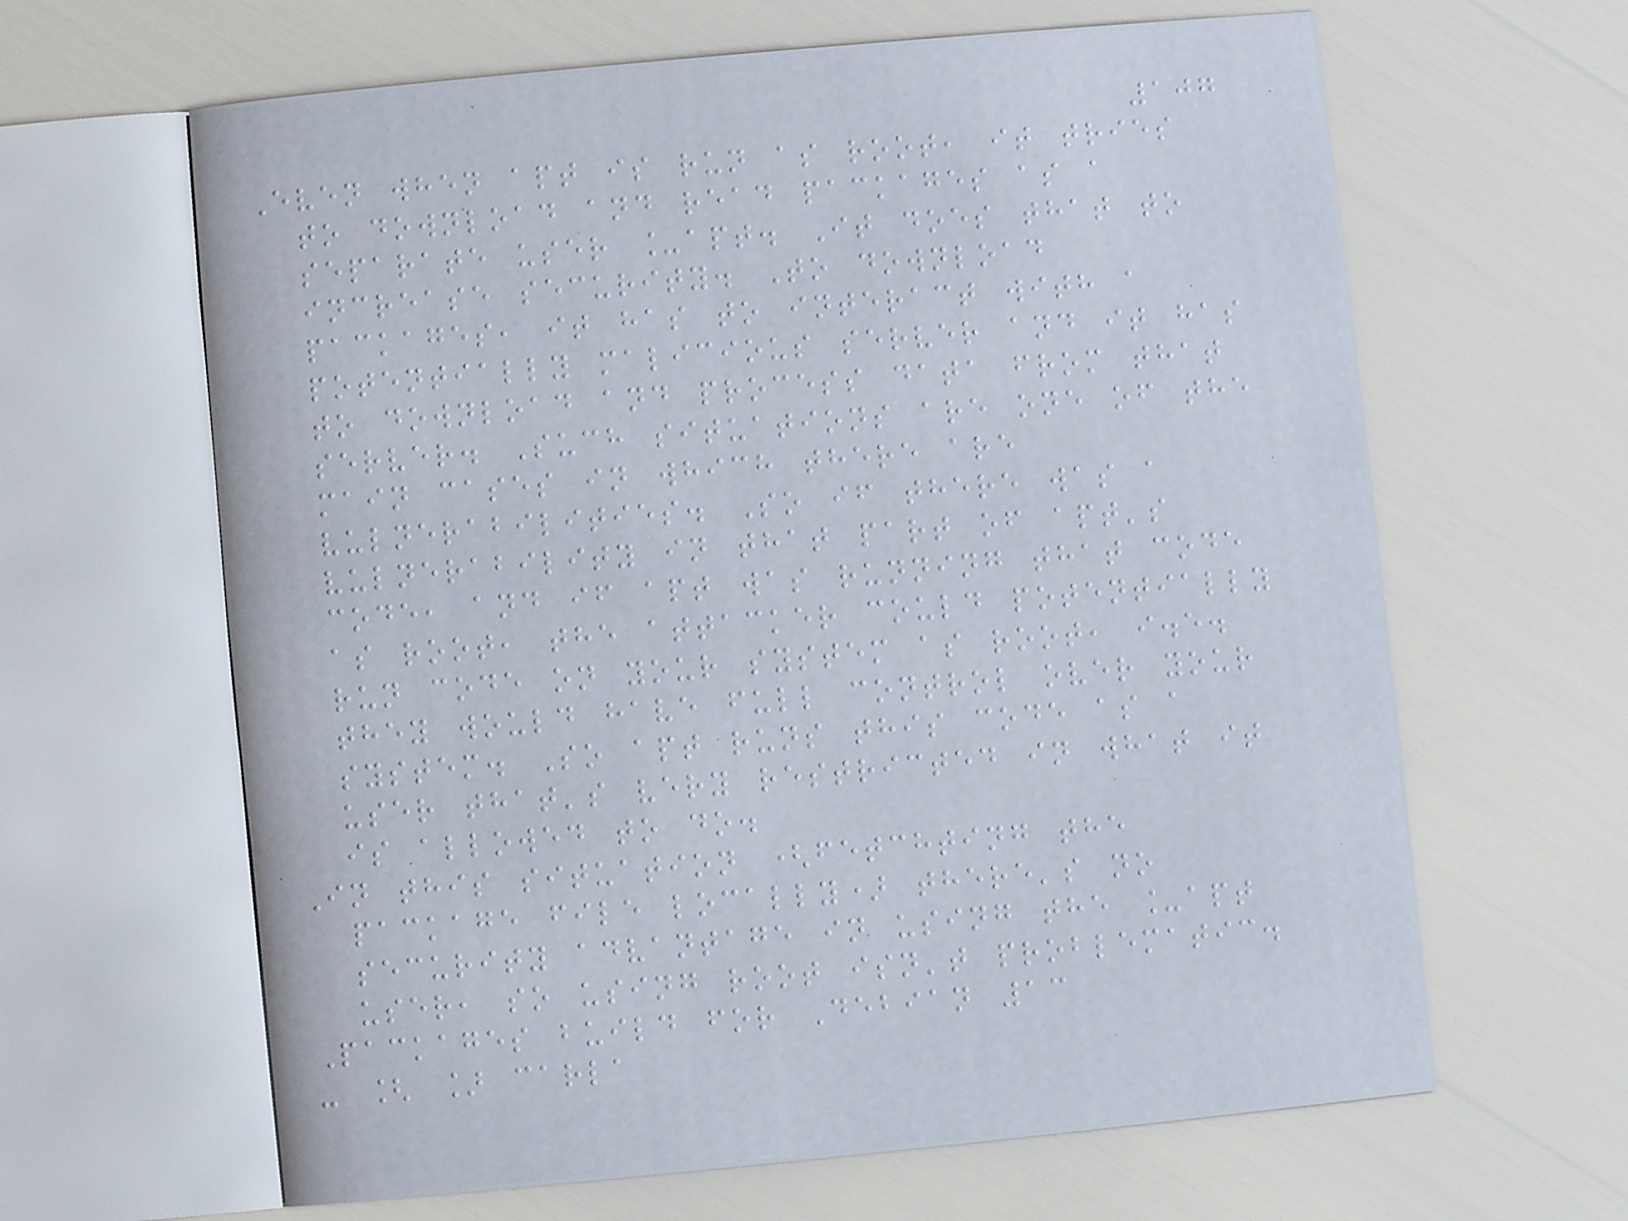107
Even when apt is run as root, it tries
to download and read packages as a
separate user _apt. It does that to
increase security. To download
packages, it has to interact with a
potentially malicious server and it has
to download and process data from that
server. Such situations are one of the
main cases in which there are
vulnerabilities. So if there was a
vulnerability in that part of apt's
code, and if apt was running that code
as root, the attacker could potentially
run code on your system as root, i.e.
they would have full control over your
system. So apt runs this code as a
user that's very restricted in what it
is allowed to do.
In this situation (fetchting the
package file locally) there's no
security advantage in using the _apt
user, so using root isn't problematic.
Packages build for Debian 13
- [ ] carla
